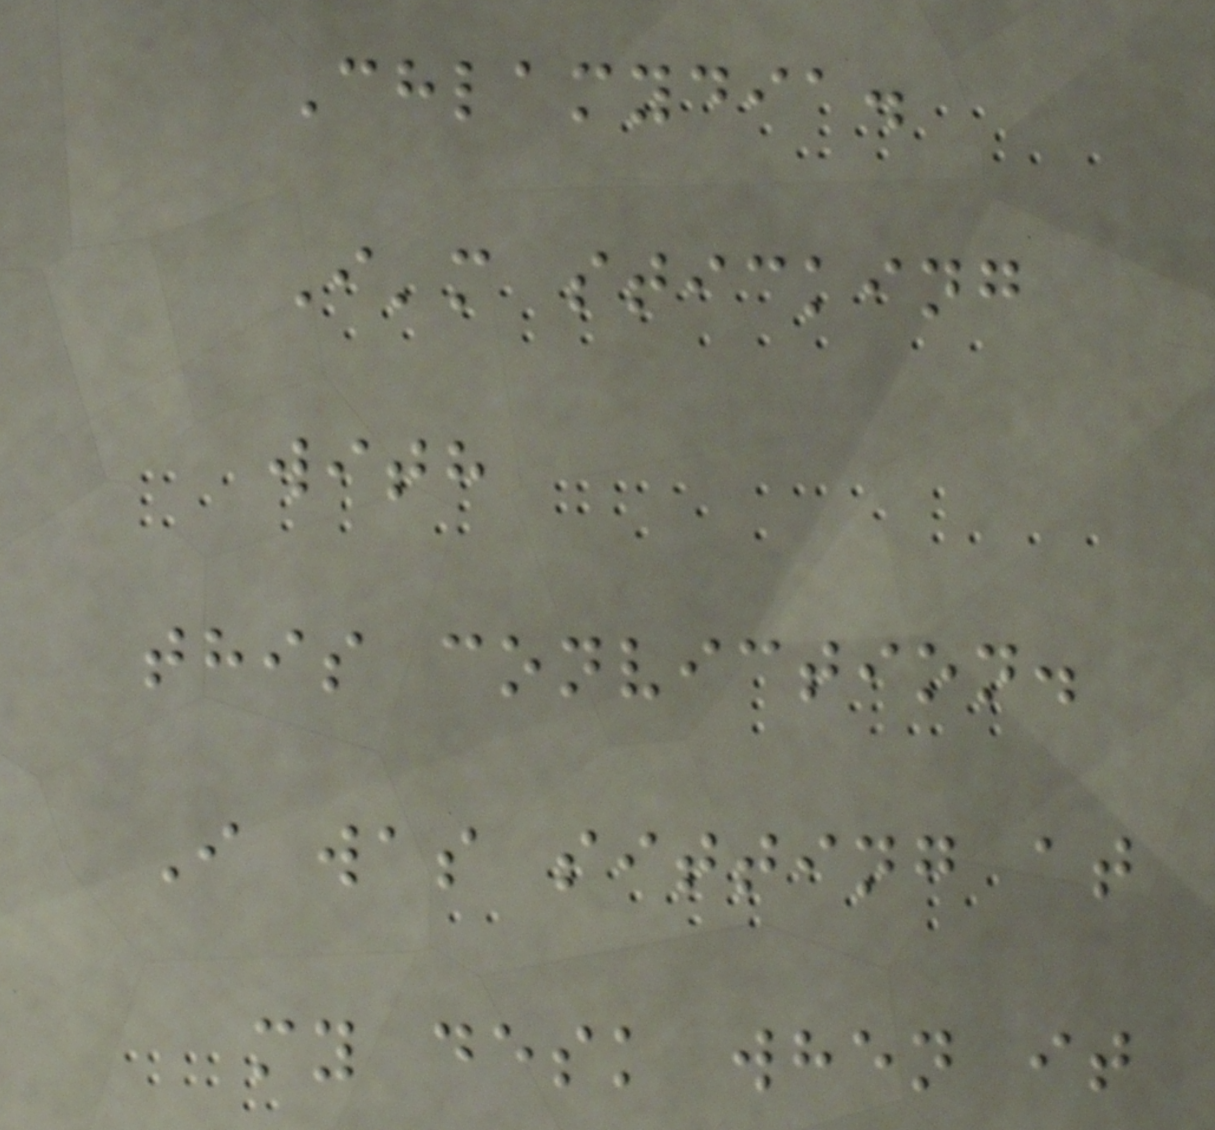Chlamydia.
I'm sticking
with
this conviction.
I was sitting at
my desk when it
